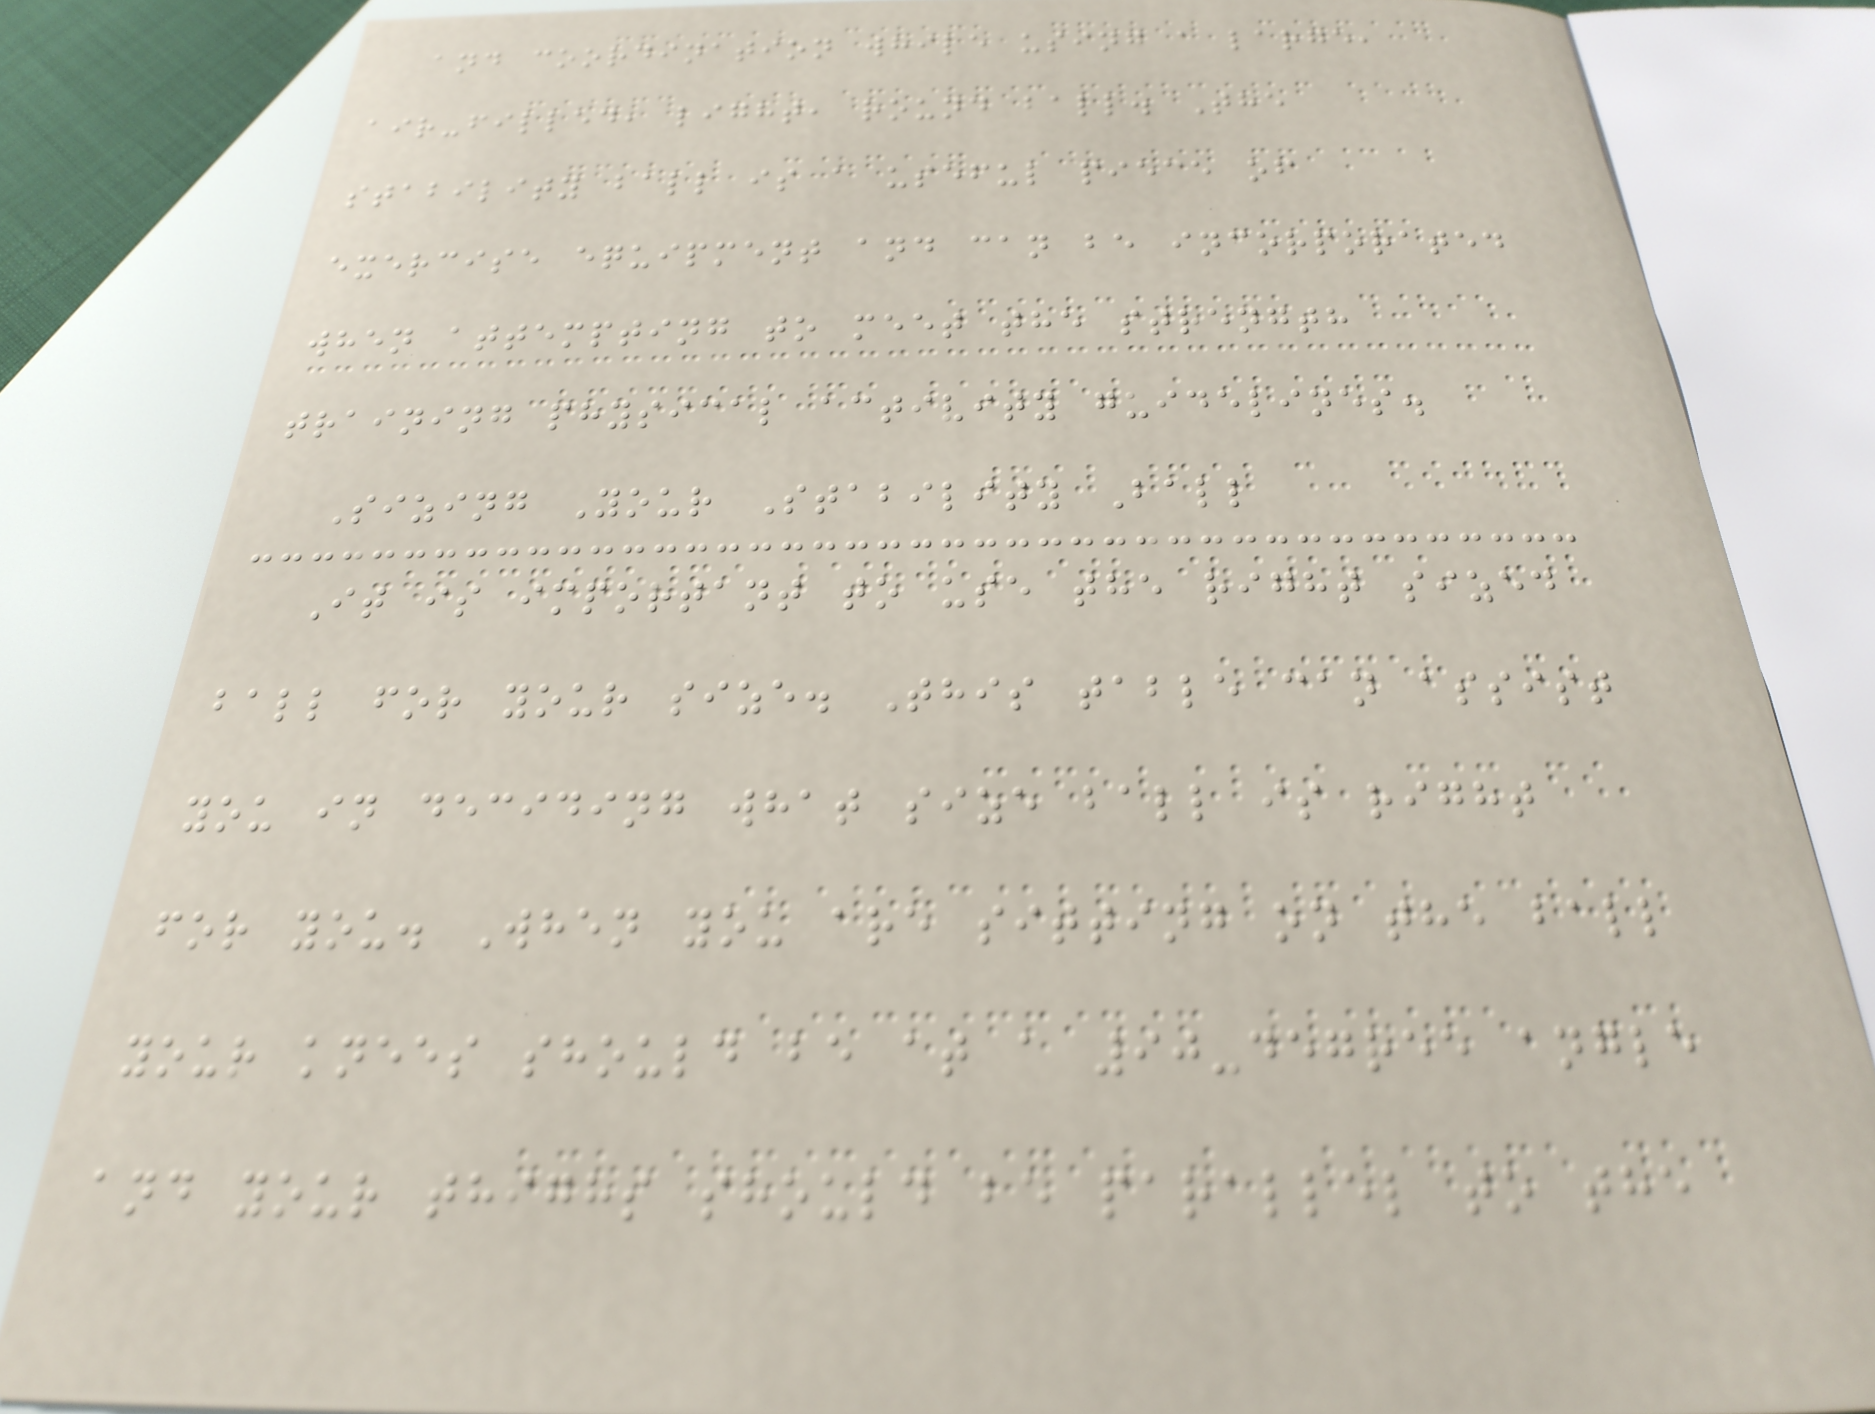and coordination while using a large,
air-filled, light, round ball. The
stability ball is a useful piece of
exercise equipment and can be incorporated
when attempting to meet the strength
training physical activity guidelines.
Sizing Your Stability Ball
It is important to use the right sized
ball for your size. This table can assist
you in deciding what size ball is right
for you. When you are sitting on the ball
your knees should be at a 90-degree angle
and your thighs should be parallel to the
